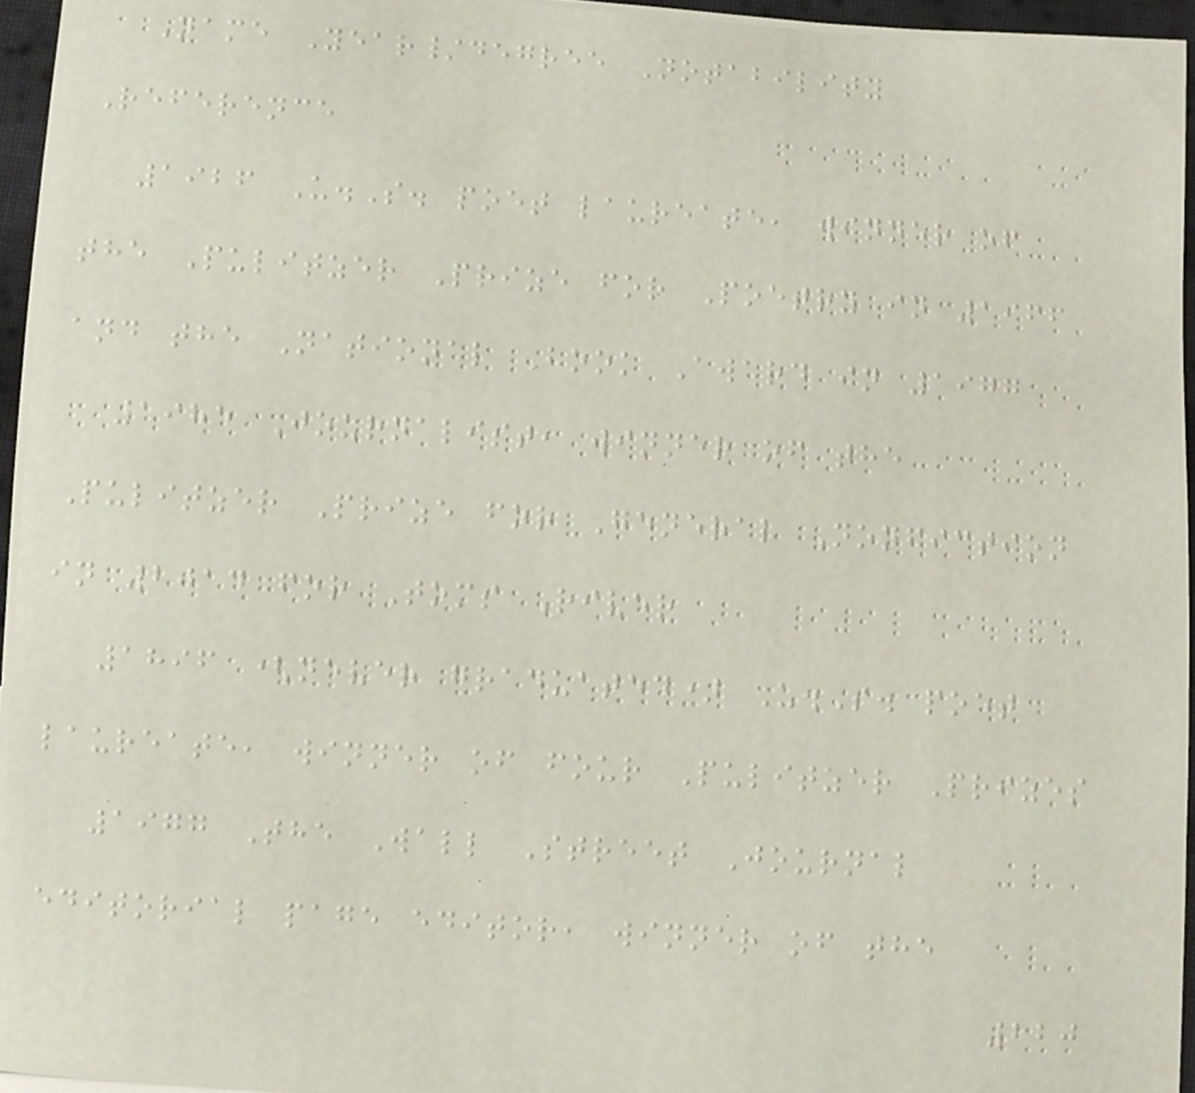Name Year/degree Notability
Reference
1926 U.S. poet laureate, winner of
the Pulitzer Prize for Poetry in 1966
and the National Book Award in 1977
1985 Journalist, winner of the
Pulitzer Prize for General Nonfiction
in 2014 for Toms River
1896 (never graduated) U.S. poet
laureate, winner of four Pulitzer Prizes
1977 The Wall Street Journal
editorial page editor, winner of the
220
